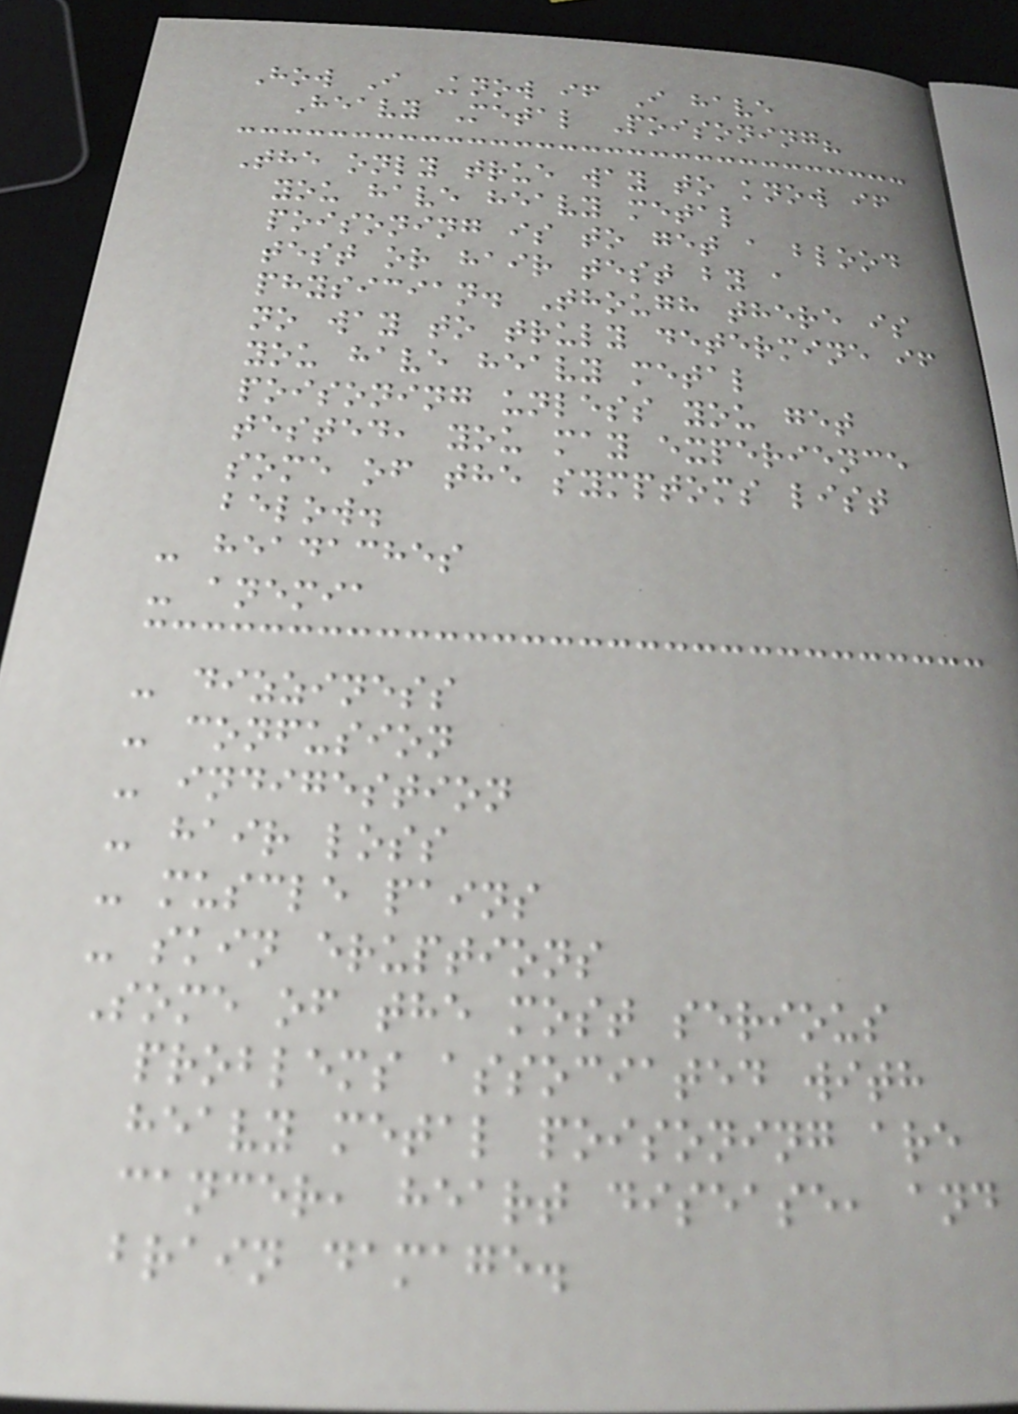How I Know if I have
Heavy Metal Poisoning?
The only true way to know if
you have heavy metal
poisoning is to get a blood
test or hair test by a
physician. Though there is
no way to truly determine if
you have heavy metal
poisoning unless you get
tested, you may experience
some of the symptoms list
below.
- headaches
- anemia
- dizziness
- confusion
- indigestion
- hair loss
- muscle pains
- skin eruptions
Some of the most serious
problems associated with
heavy metal poisoning are
cancer, heart disease, and
brain damage.
